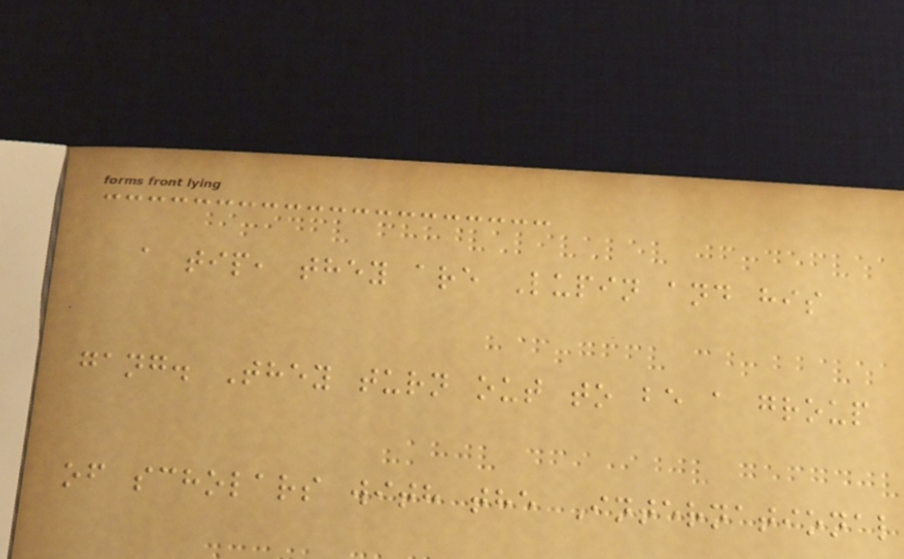a tip, they are Lupin and his
gang. They turn out to be a group
of scholars with the International
